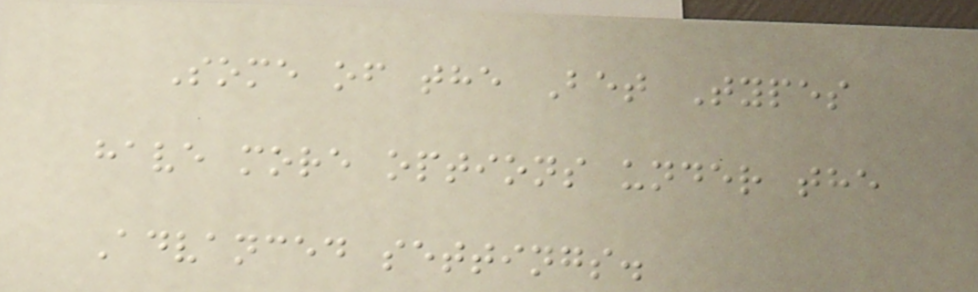Some of the Bet Types
have more options under the
Advanced settings.
